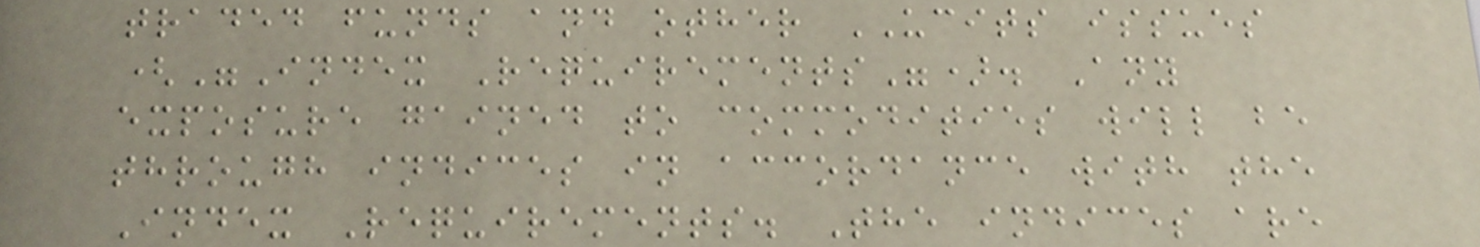traded funds and other UCITS issues
("Index Requirements"). Any
exposure gained to commodities will be
through indices in accordance with the
Index Requirements. The indices are
